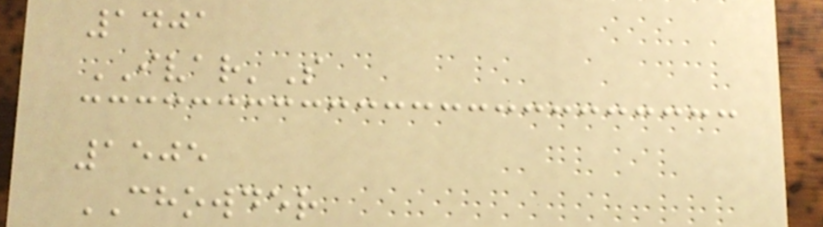1401
IVAR'S
1505
CHOWDER
